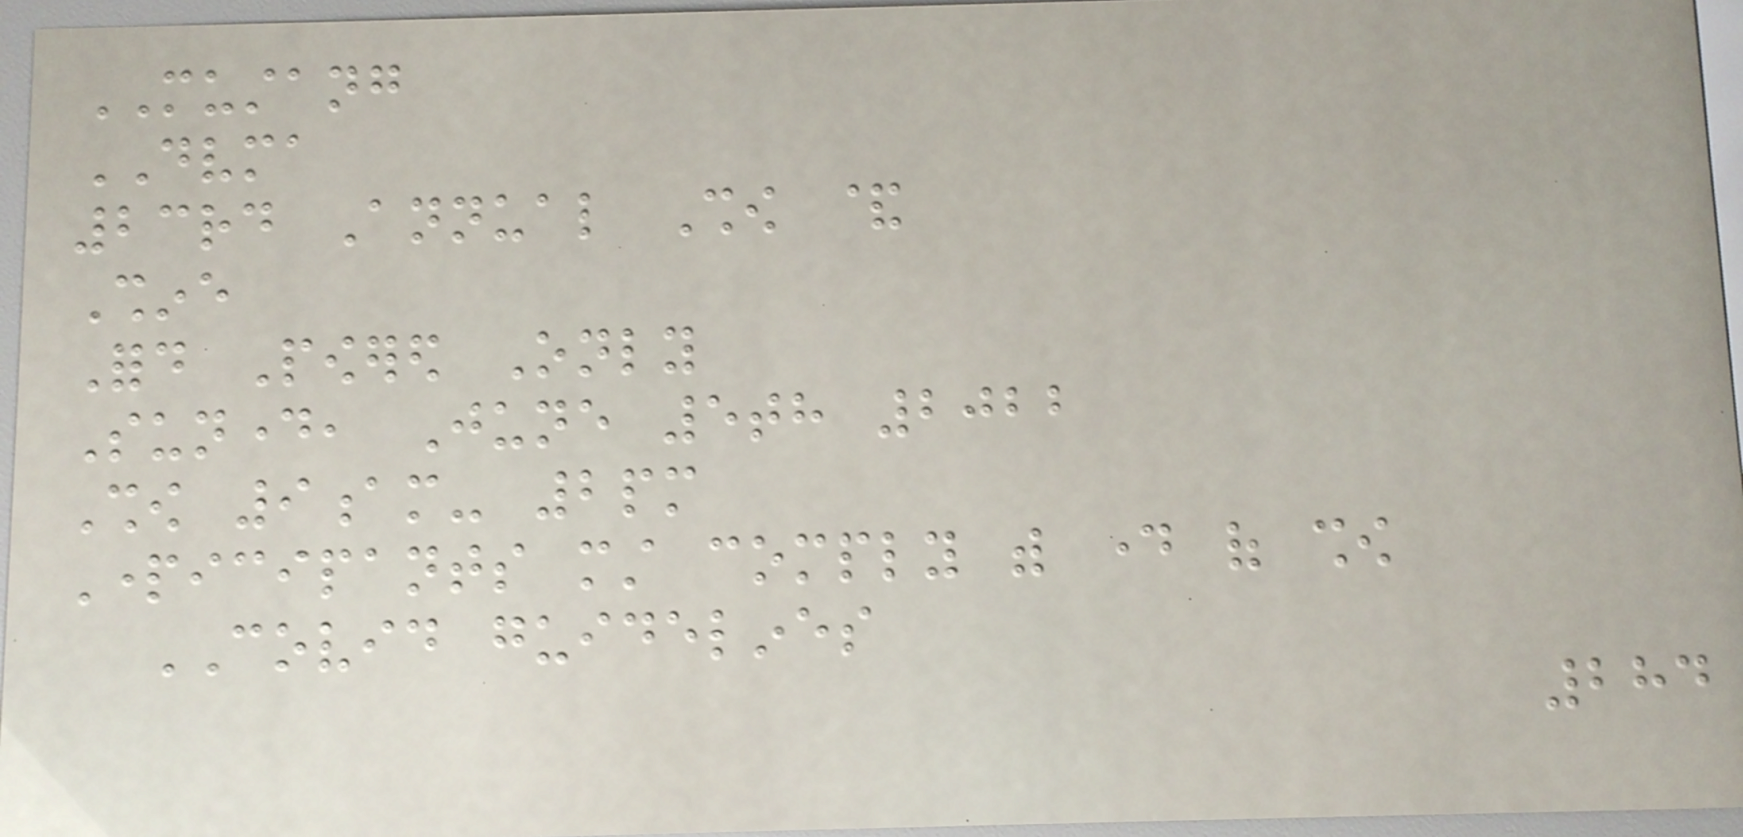MUSTANG
DVMA
23rd Annual Show &
Shine
Ford Powered Only
Sunday, June 5th 2022
Show 9am- 2pm
Participants must comply with day of show
COVID guidelines
284
